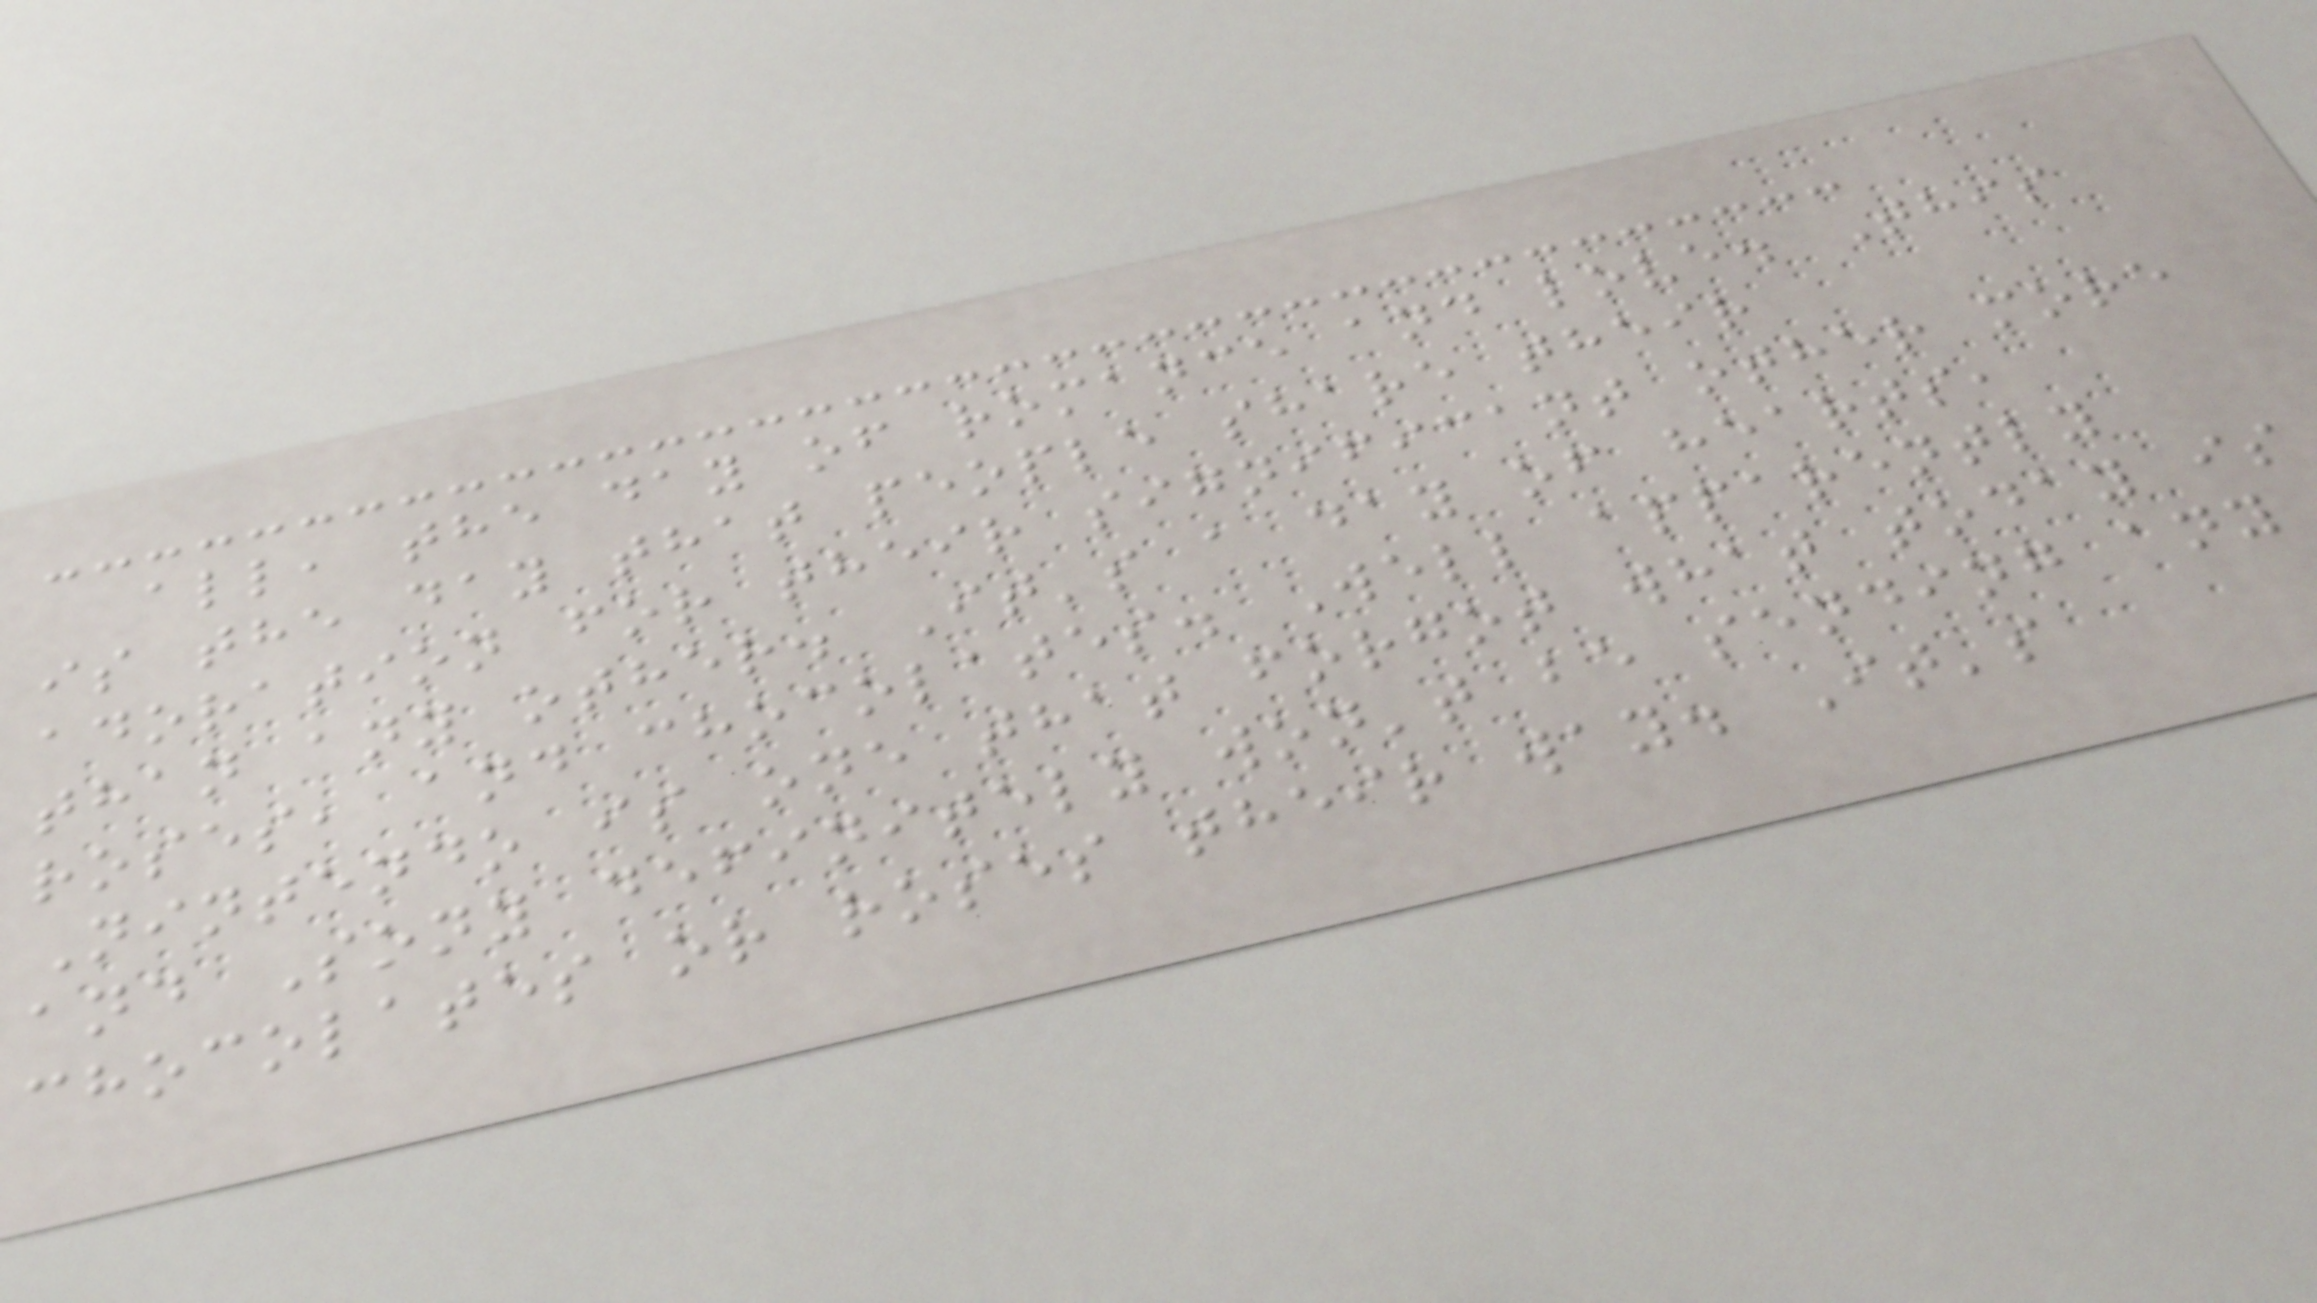all, the day of romance and love. This
is the day that people share their
adoration for their significant other more
than any other. It's a day of hearts,
roses, and chocolates. Well apparently
Nintendo is one that forgot what today is
and Sony definitely won't be sending any
chocolates or roses their way. It's
